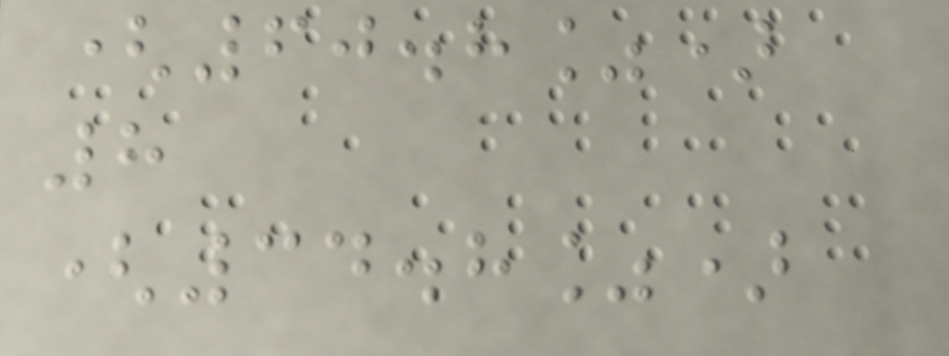(60.8%)
8
(34.8%)
